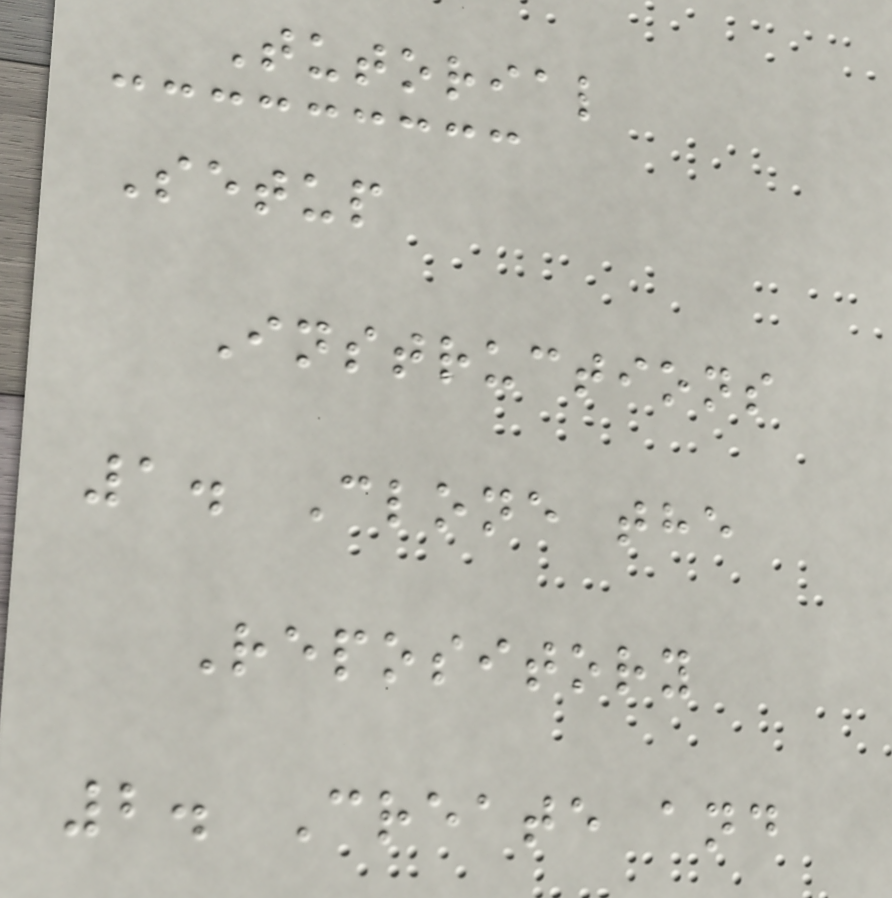Tutorial
Setup
Instructions
1. Clone the
Repository
2. Create and
